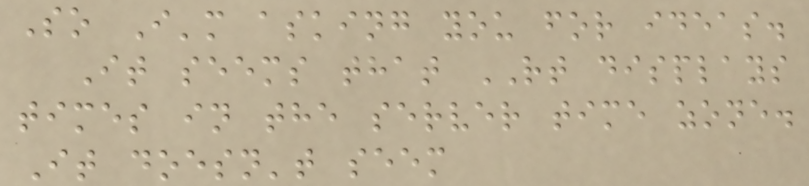So I'm asking you for ideas.
It seems that RT displays
times in the server time zone.
It doesn't seem
